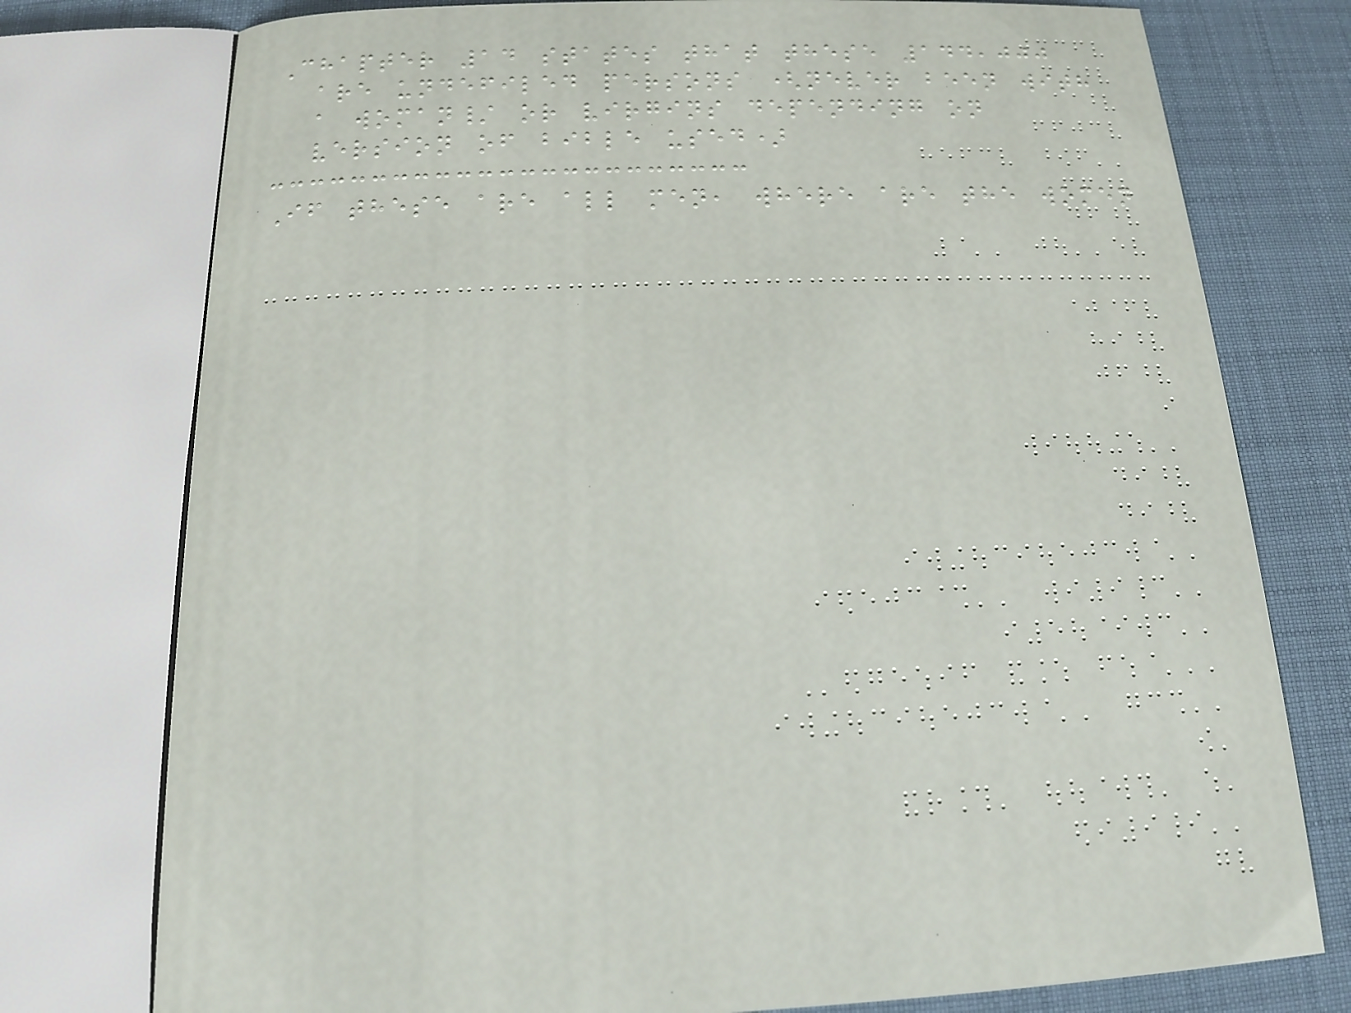Chapter 14 states that these 144,000
are undefiled persons (never been with
a woman/ or virgins depending on
version of bible used)
If these are all men, where are the women
